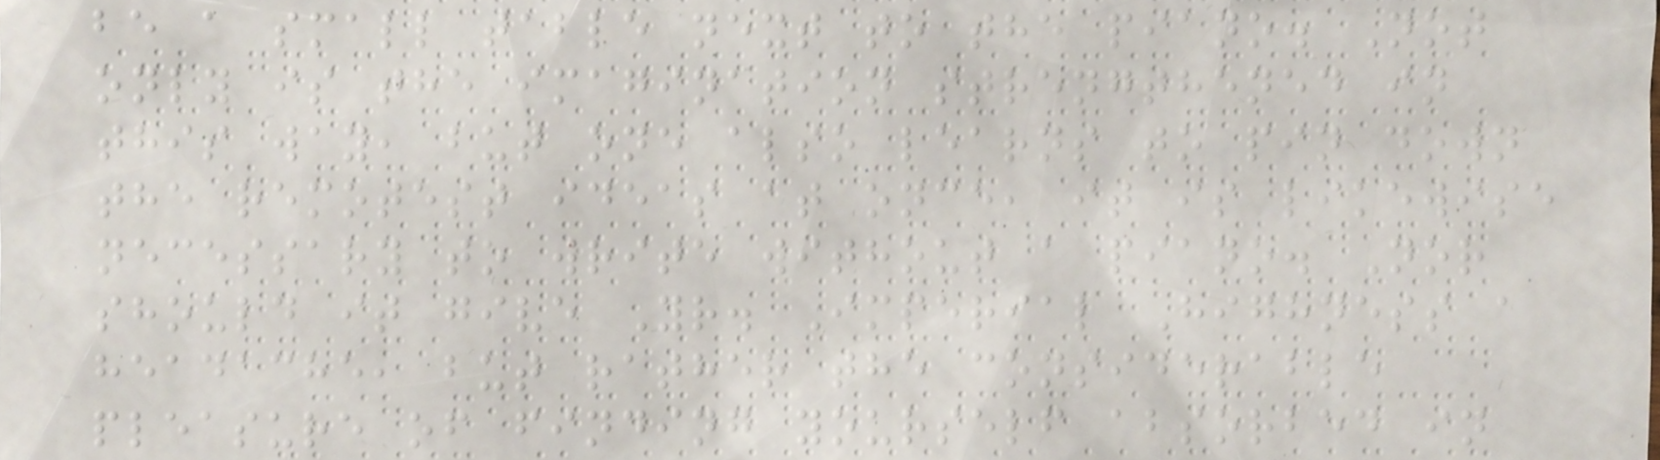be a small table next to the piano. Not
only is the imagination strengthened in
this way, but one also learns to pin down
the remotest ideas at once, it is likewise
necessary to write without a piano. Nor
should it give Yr. Imperial Highness a
headache, but rather the considerable
pleasure of finding yourself absorbed in
